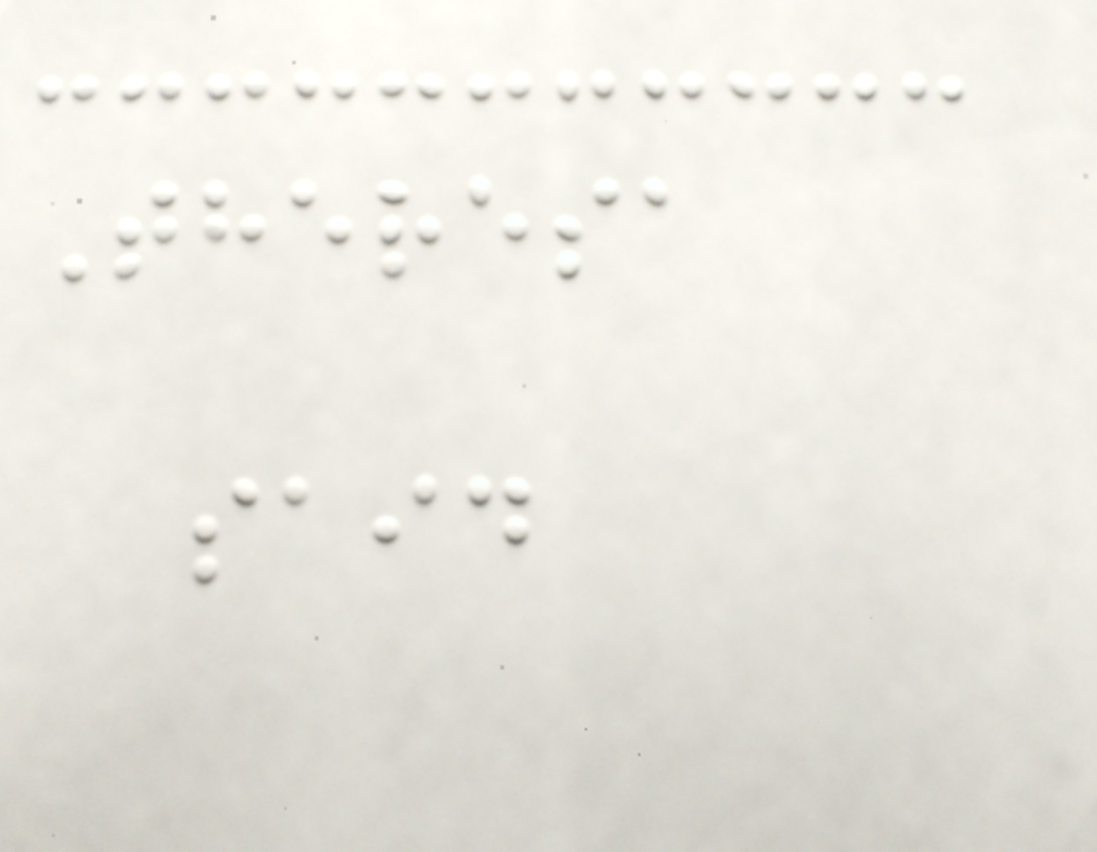Theresa
said
